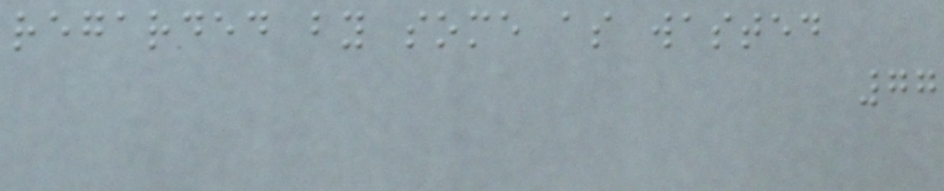regarded by some as wasted
77
